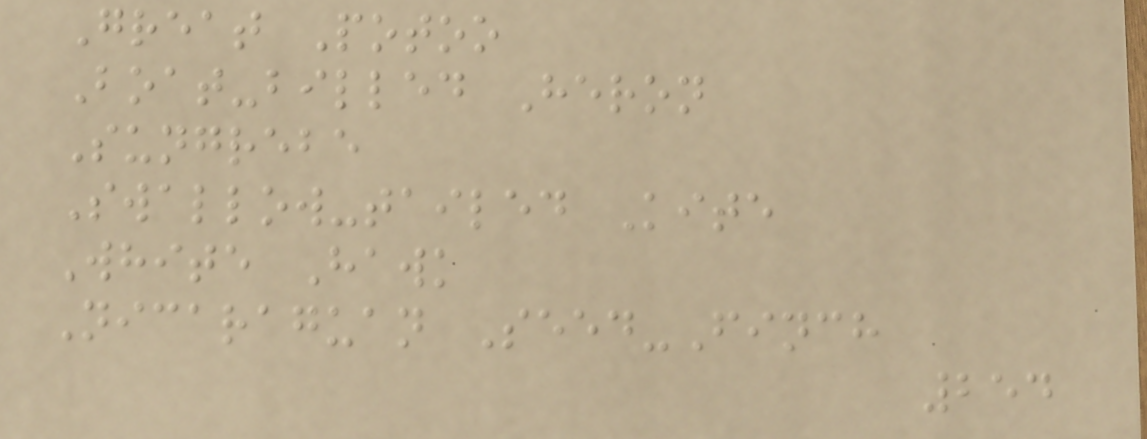Great Potoo
Boat-billed Heron
Sungrebe
Swallow-tailed Kite
White Hawk
Nicaraguan Seed-Finch
254
